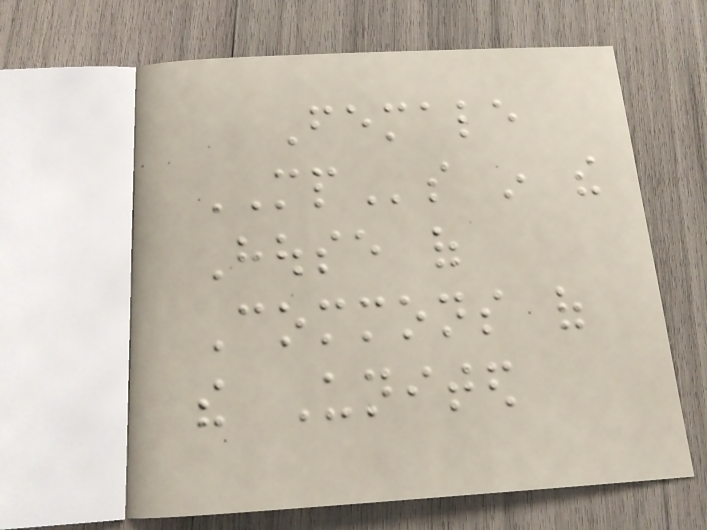Female
MPs in the
House of
Commons of
the United
